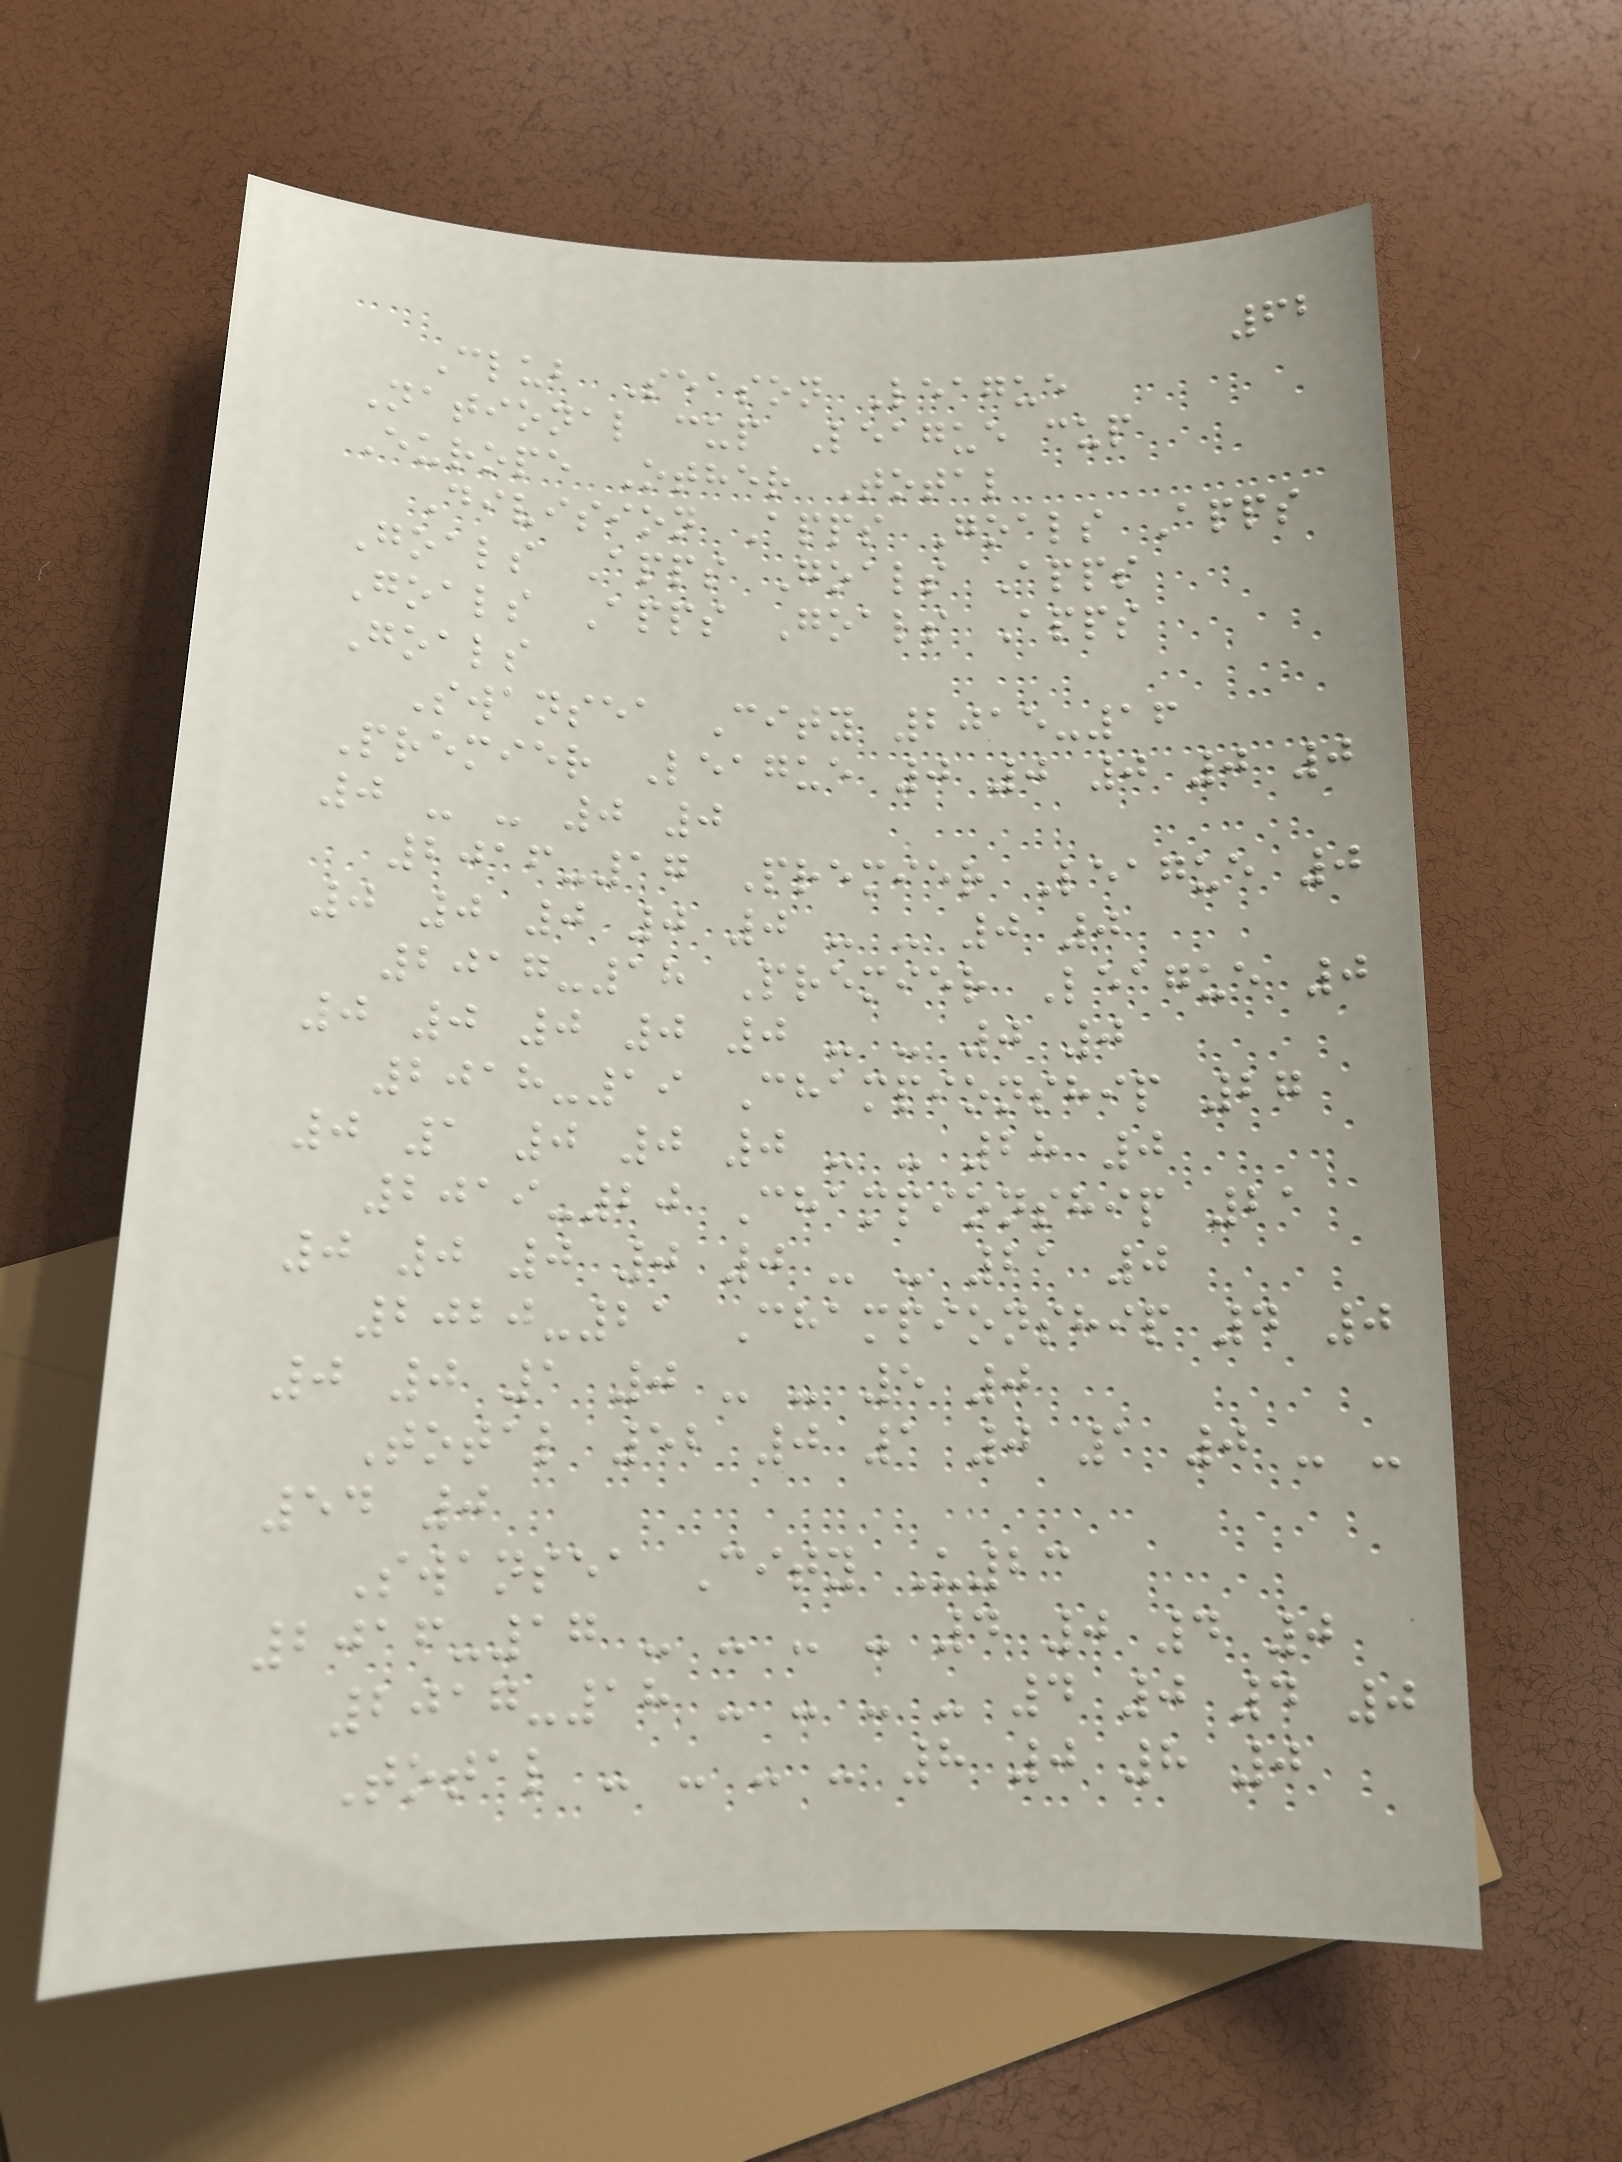62
Club Season League
National cup League cup
Europe Other Total
Division Apps Goals Apps
Goals Apps Goals Apps
Goals Apps Goals Apps
Goals
Swansea City 2015-16
Premier League 0 0 0 0 0
0 - - 0 0
2016-17 Premier League 0
0 0 0 0 0 - - 0 0
2017-18 Premier League 0
0 0 0 0 0 - - 0 0
2018-19 Championship 27
0 1 0 0 0 - - 28 0
2019-20 Championship 21
0 0 0 0 0 - - 21 0
2020-21 Championship 4 0
0 0 1 0 - - 5 0
Total 52 0 1 0 1 0 - -
54 0
Swansea City U23
2016-17 - - - - 4 0 4 0
2017-18 - - - - 4 0 4 0
Total - - - - 8 0 8 0
